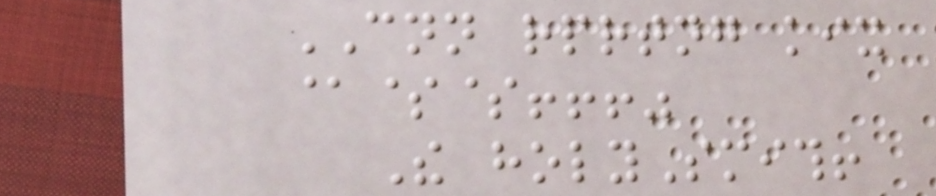CNN rprtng kix
@$$!!!"
The holySmith!
